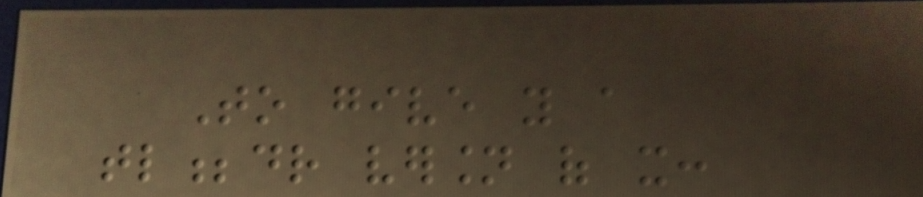To give you a
tl;dr version of it:
